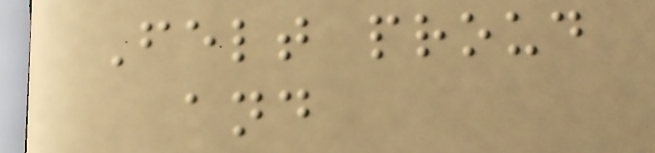Felt proud
and
